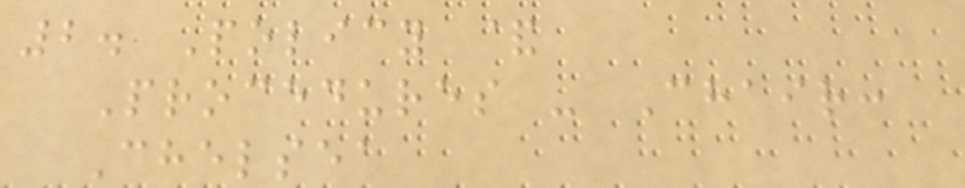2. Policy &
Procedures - Chair:
Chelsea
